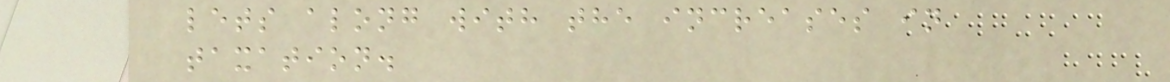lets along with the increases in
taxation.
